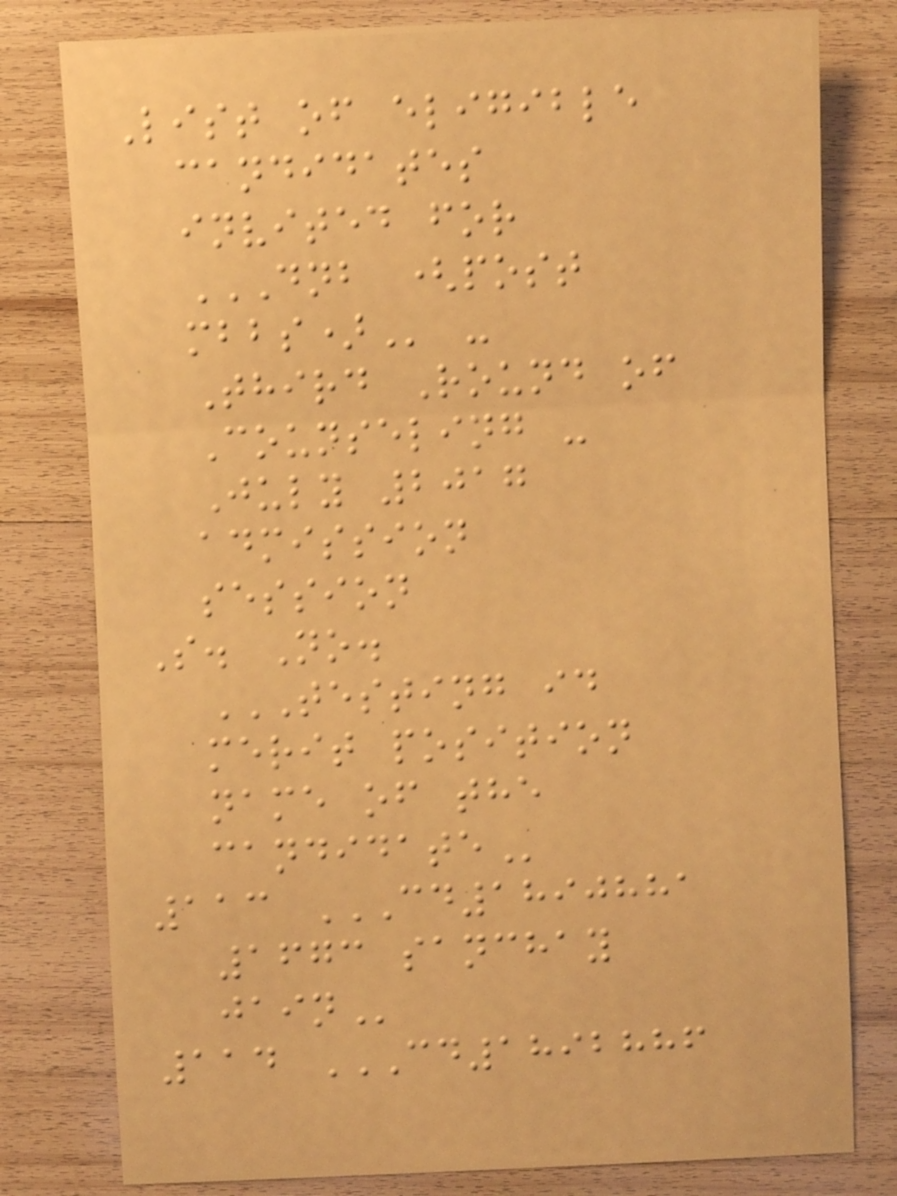List of eligible
candidates
invited for
DNB (POST
MBBS) -
Third Round of
Counseling -
July 2017
admission
session
S. No.
TESTING ID
MERIT POSITION
NAME OF THE
CANDIDATE
113 CD1890881
1673 SANCHAY
JAIN
114 CD1892886
